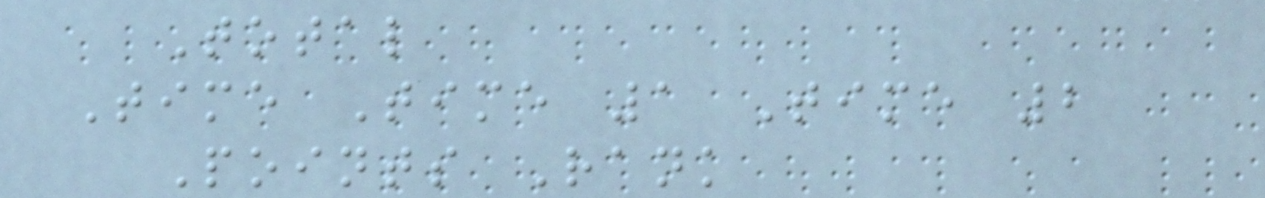Total
Time Time 1 Time 2
Points Rank
